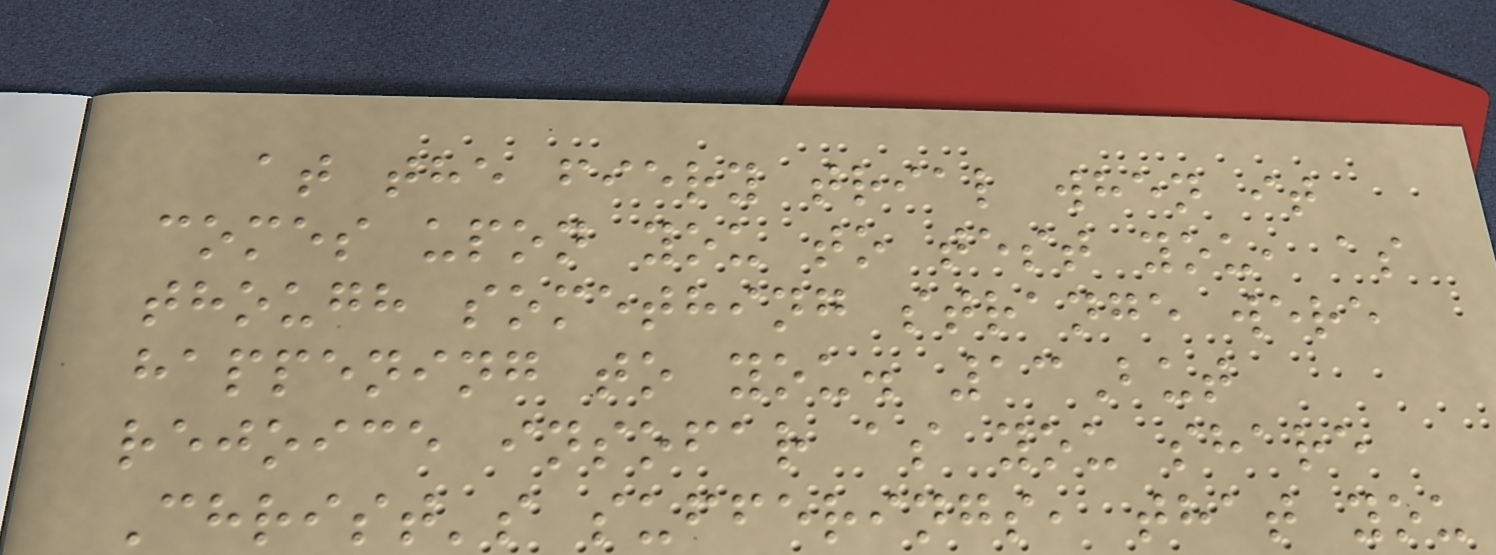at the fiery trial when it
comes upon you to test you, as
though something strange were
happening to you. 13But
rejoice insofar as you share
Christ's sufferings, that you
